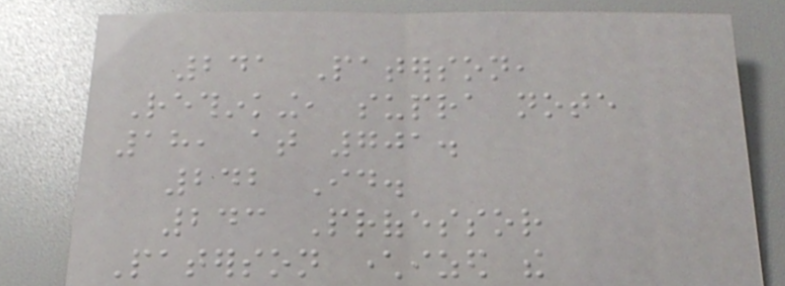241 Paterson,
Rethinking, supra note
18, at 701.
242 Id.
243 Professor
Paterson characterized the
